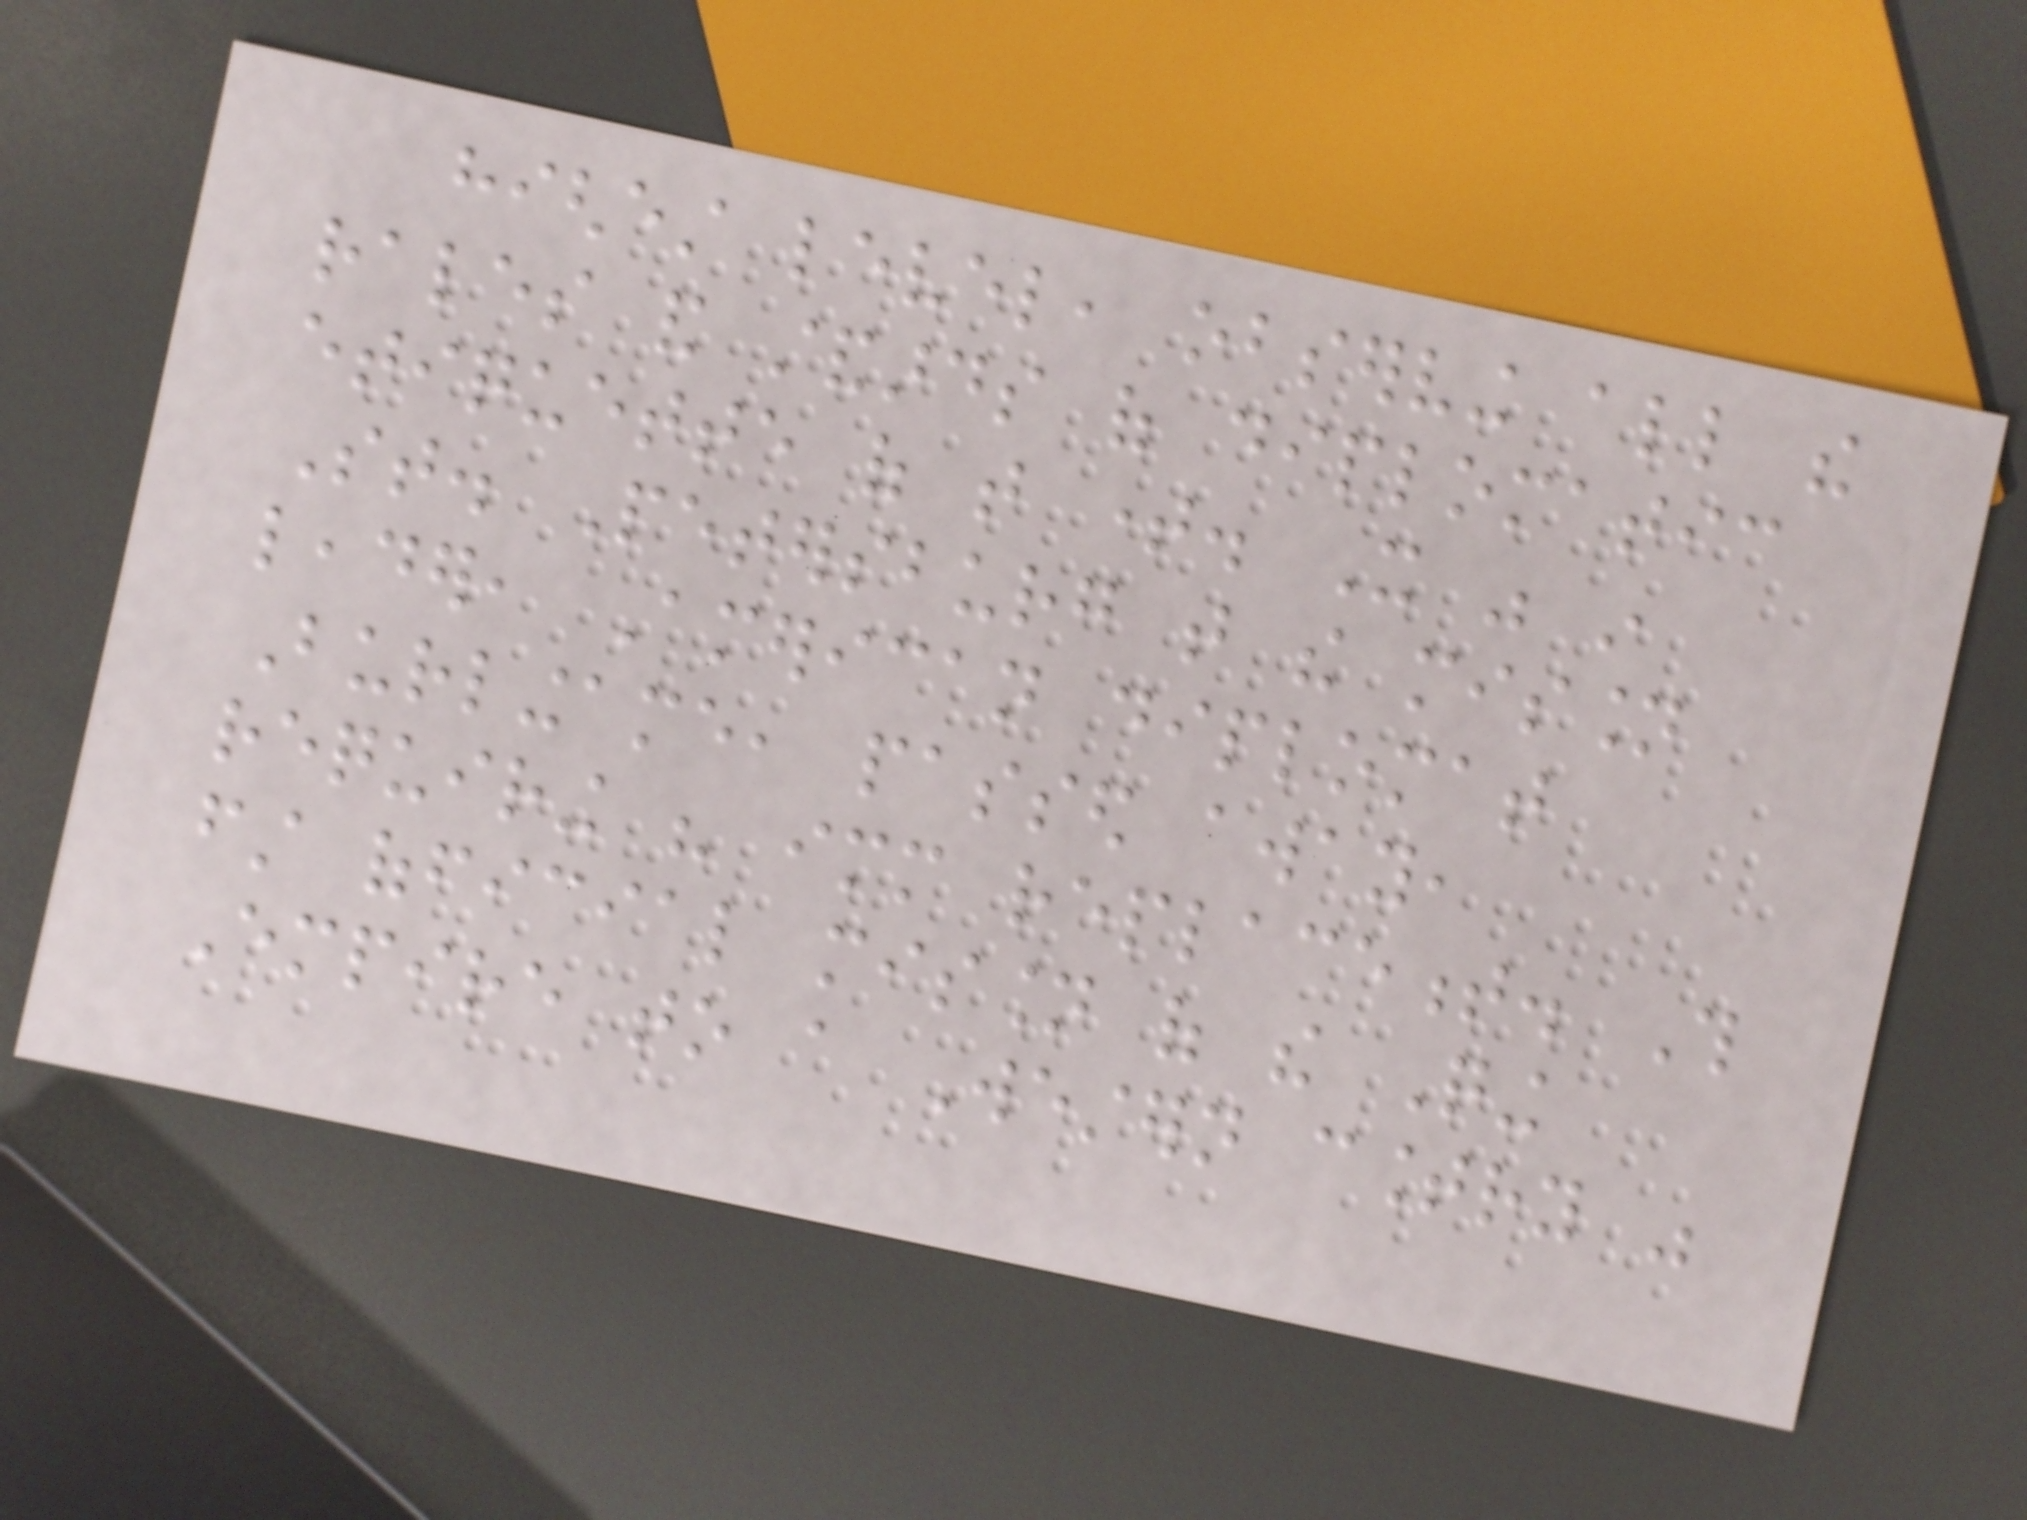highest level, observing all the
rales and standards of diplomatic
etiquette of that time. It was in
St. Petersburg that the mission
leader, American diplomat
Burlingame, passed away,
requiring his immediate replacement. This
first official mission of the Qing
Empire to a Western country was
